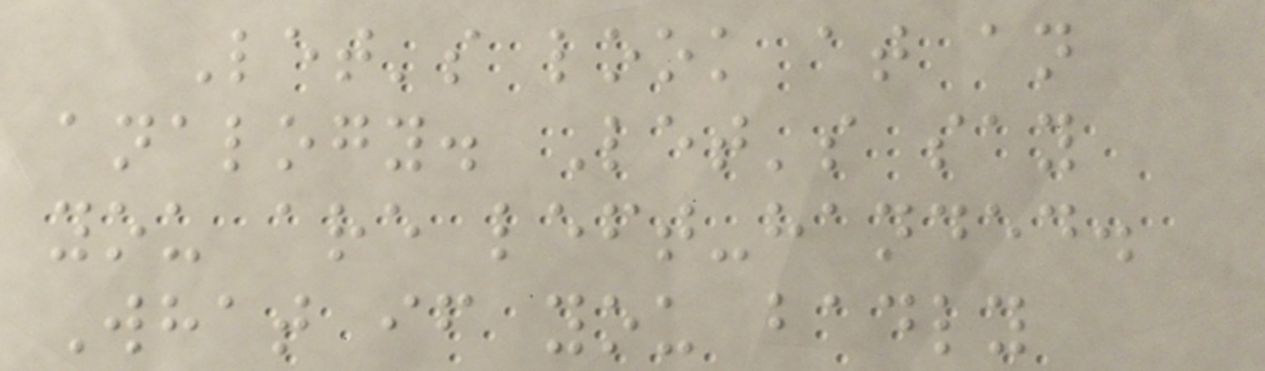Let's look at an
analogy. Let's say
you are left-handed.
What if you badly
